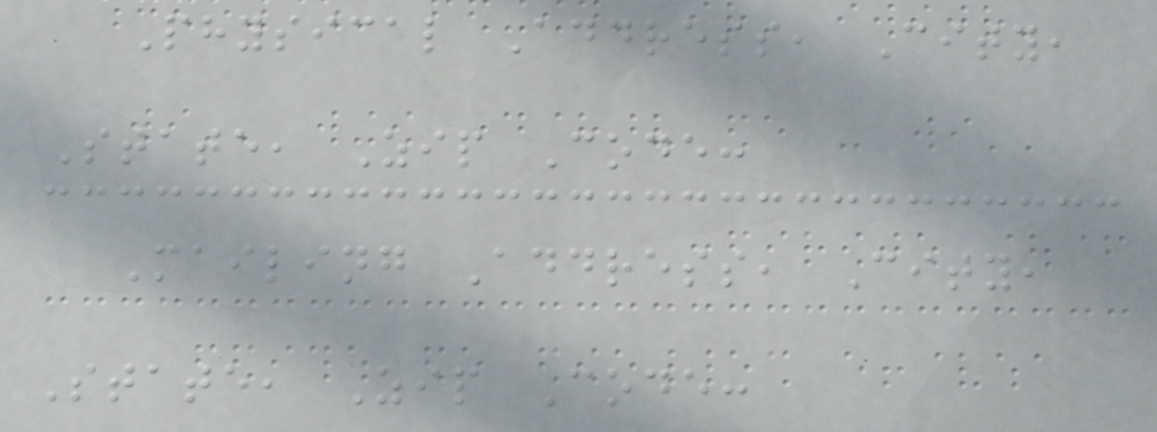Physical Address, City,
State, Zip Code:
Mailing Address, City,
State, Zip Code:
